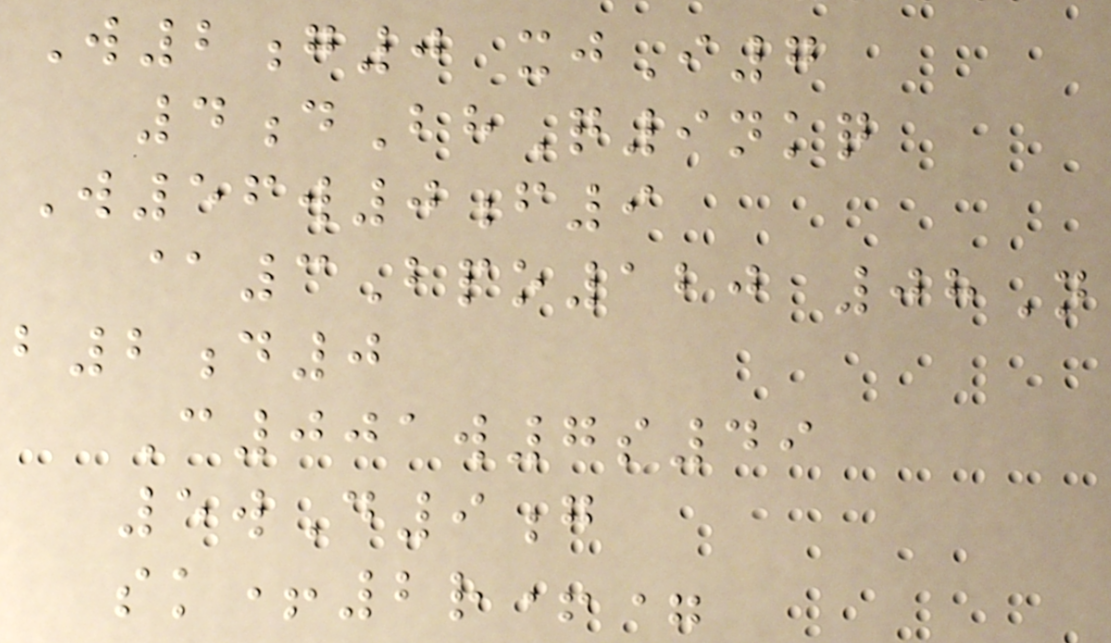W2g0 xjI7
4dBhQ9nkq
W56w0f9
@3Bpo120 08N
b2d0
C001w7s49
5wD9g
sk+2r+=
